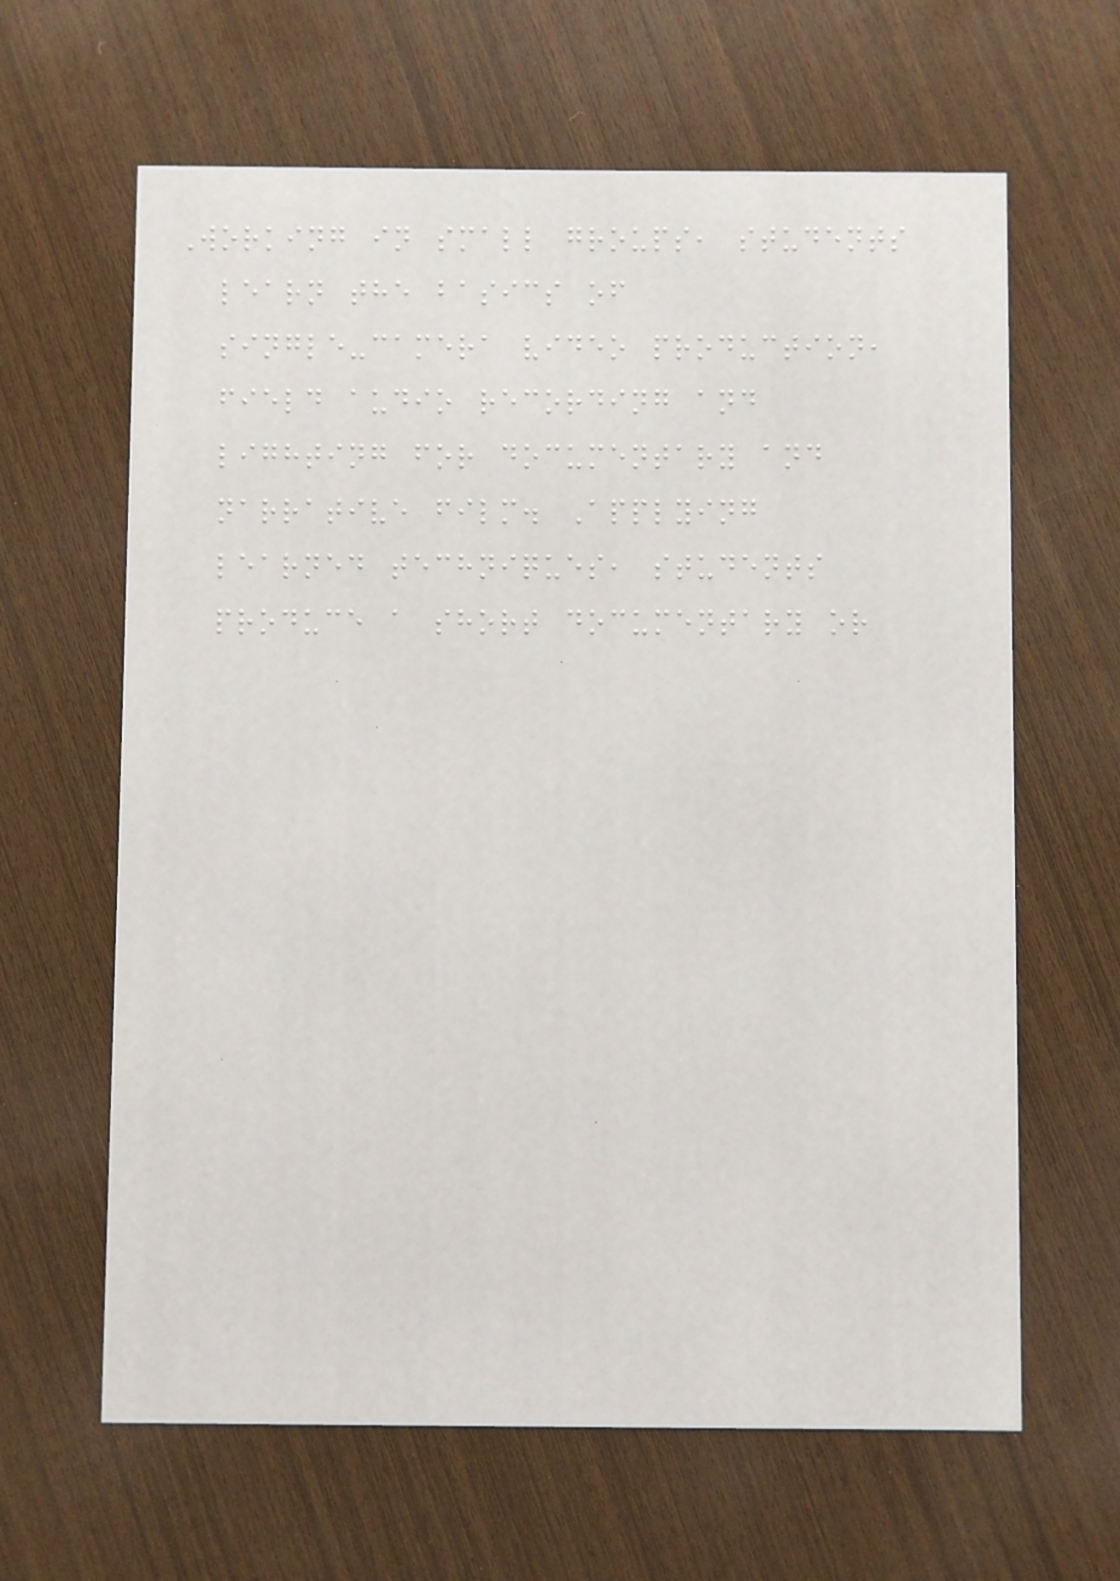Working in small groups, students
learn the basics of
single-camera video production,
field audio recording and
lighting for documentary and
narrative film. Applying
learned techniques, students
produce a short documentary or
